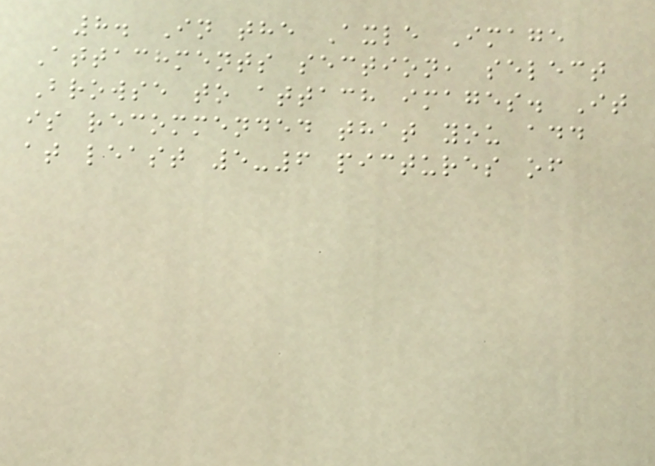8. In the Axle Image
Attachments section, select
Browse to attach images. It
is recommended that you add
at least 5-6 pictures of
